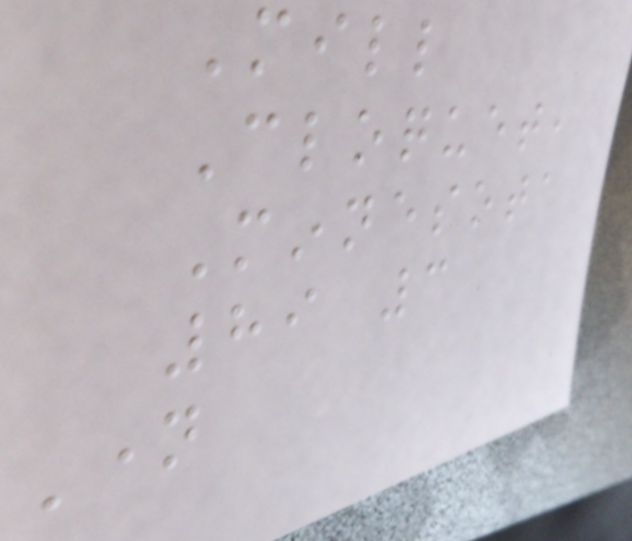Mill
Cloquet,
Minnesota
89 3
Name
